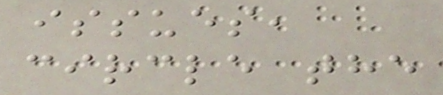issues,
circle the
